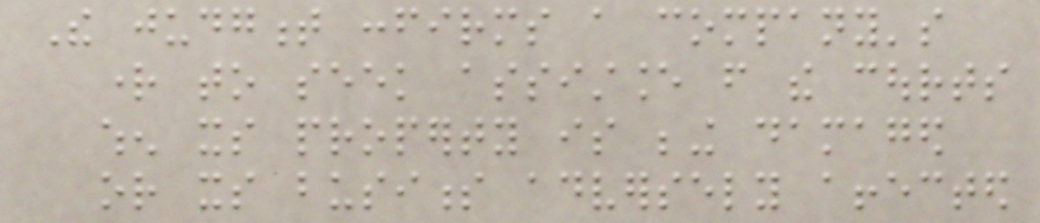The judgment confirms a company's
right to seek assistance from the courts
when its property is being damaged
or its business adversely affected
